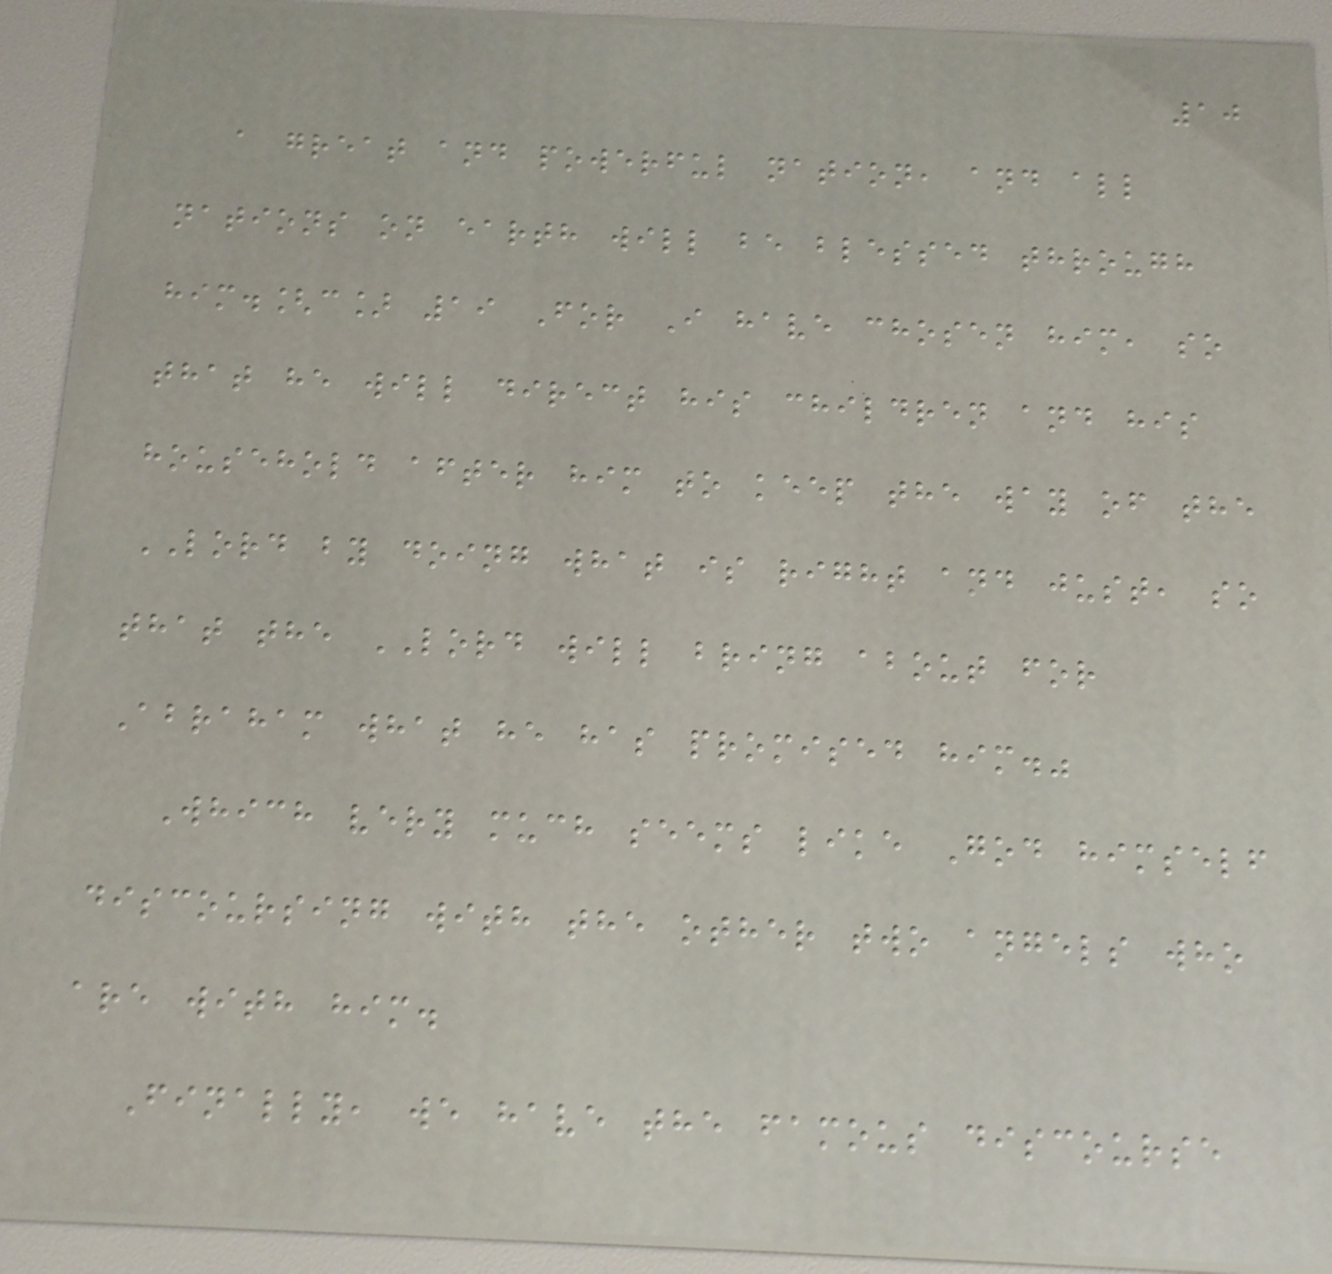10
a great and powerful nation, and all
nations on earth will be blessed through
him.[c] 19 For I have chosen him, so
that he will direct his children and his
household after him to keep the way of the
LORD by doing what is right and just, so
that the LORD will bring about for
Abraham what he has promised him."
Which very much seems like God himself
discoursing with the other two angels who
are with him.
Finally, we have the famous discourse
